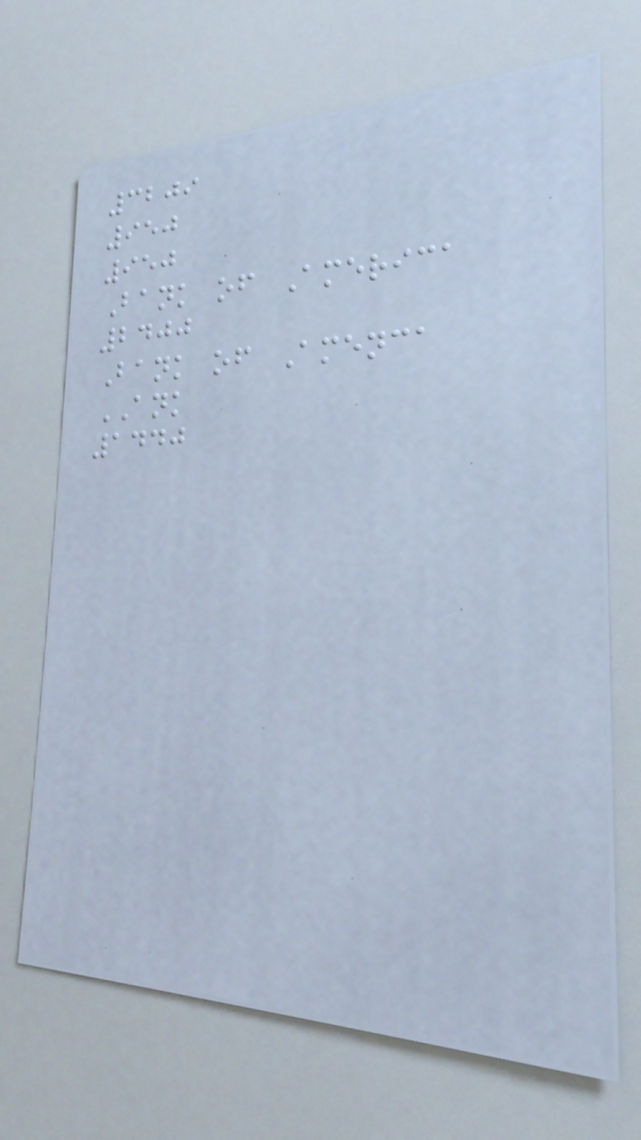3209
950
950
Bank of America
2400
Bank of Amenca
ANK
1440
